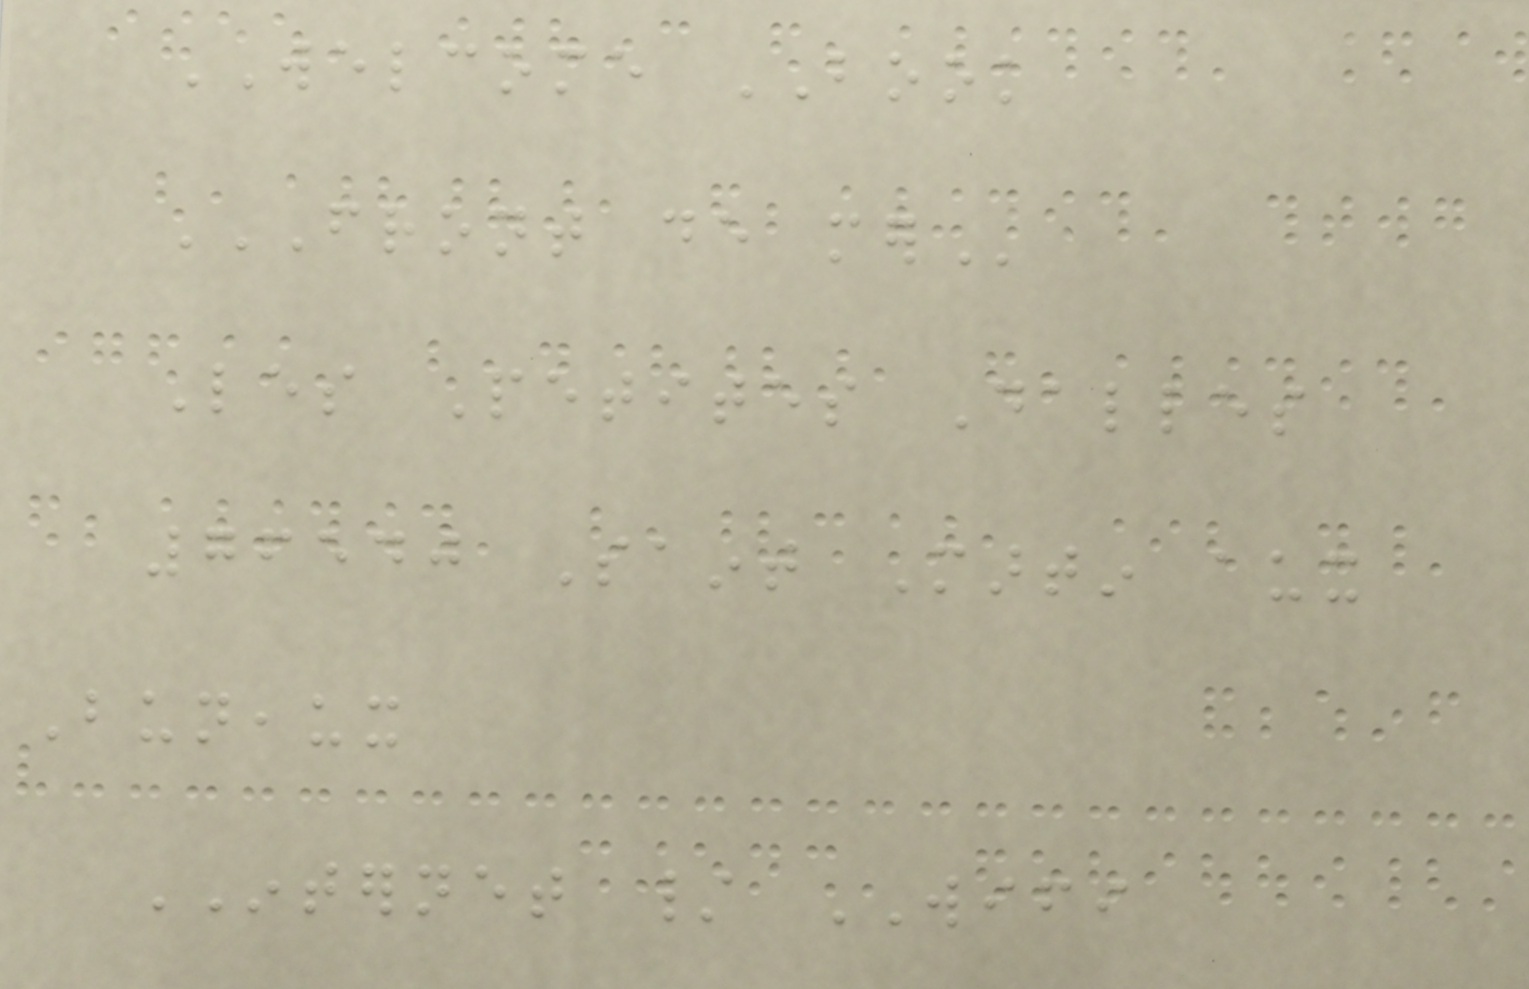WELCOME BOOK
FRONT DE MER
Les Petites Dalles
76540 Saint Martin aux
Buneaux
INTERNET / WIFI
